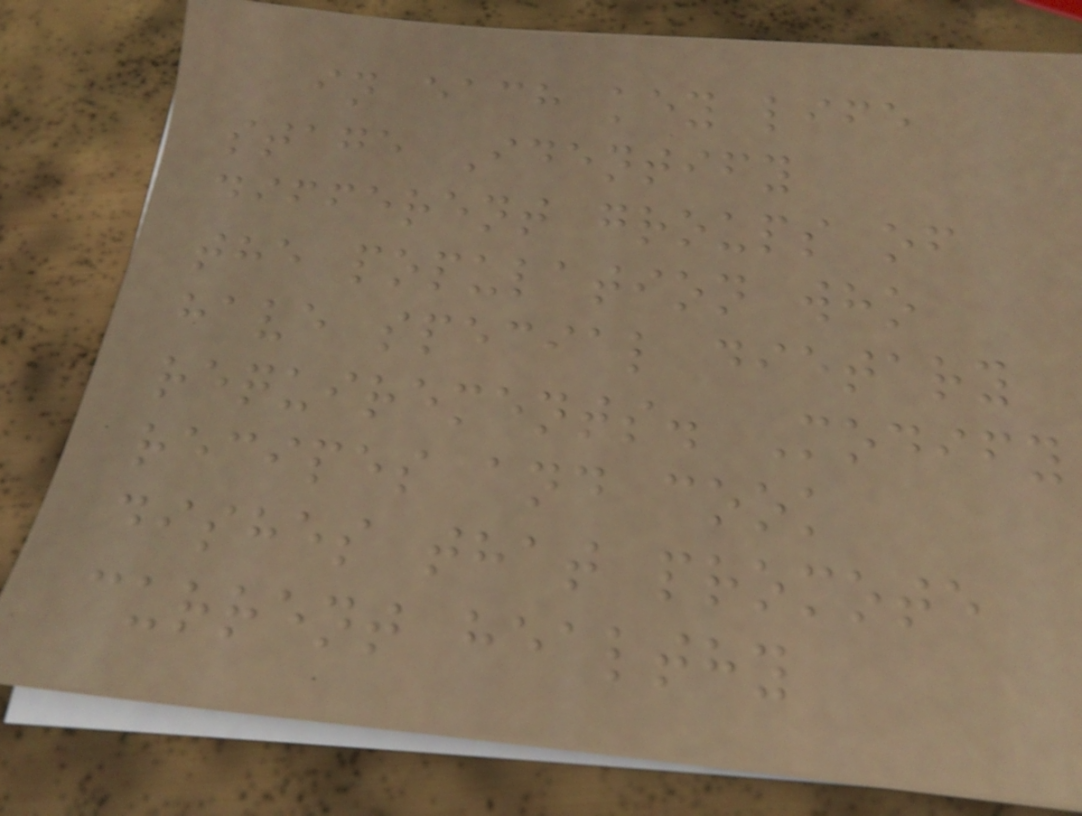in each key life
stage Identify
different groups of
the population who
have special dietary
requirements. Modify
recipes and cook
dishes that promote
current healthy
